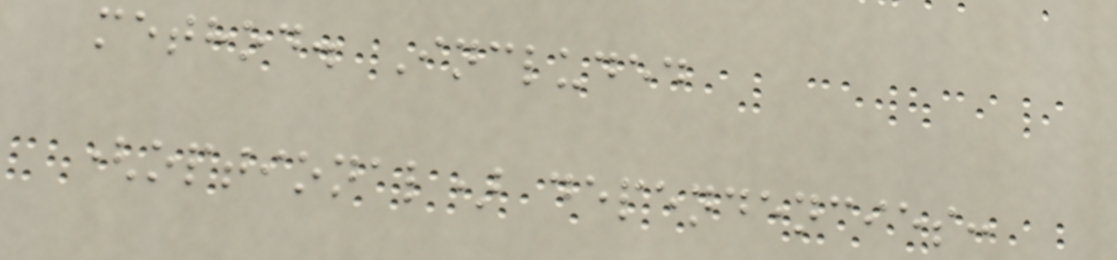method. Included
(optional) dependencies:
